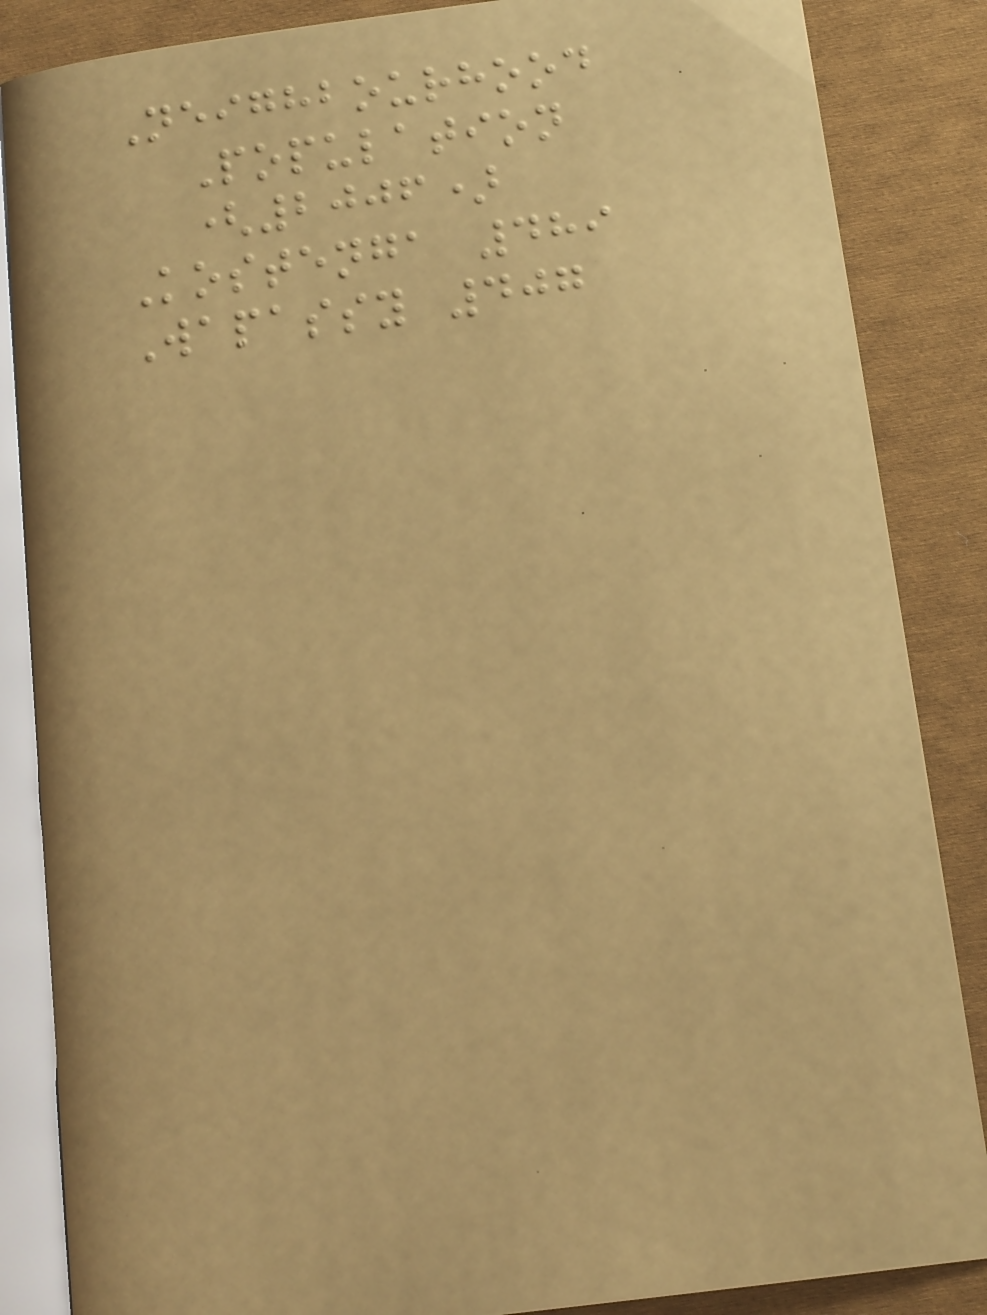Neighbourhood
Population
(2006)
Kostenga 489
Wapassy 407
